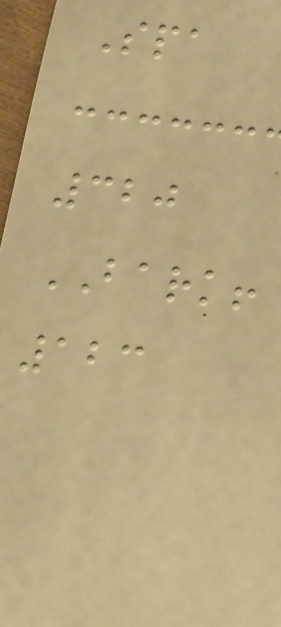Spa
320
BARK!
123
